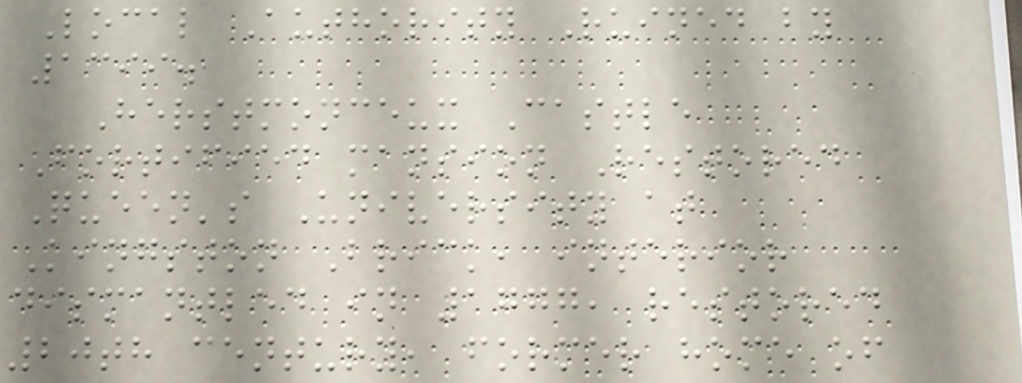Local Authority Ruined by
1399.
Herstmonceux Castle
Fortified mansion Restored
Queen's University at
Kingston Brick, interior
dismantled in 1777, restored
20th century, former home of
